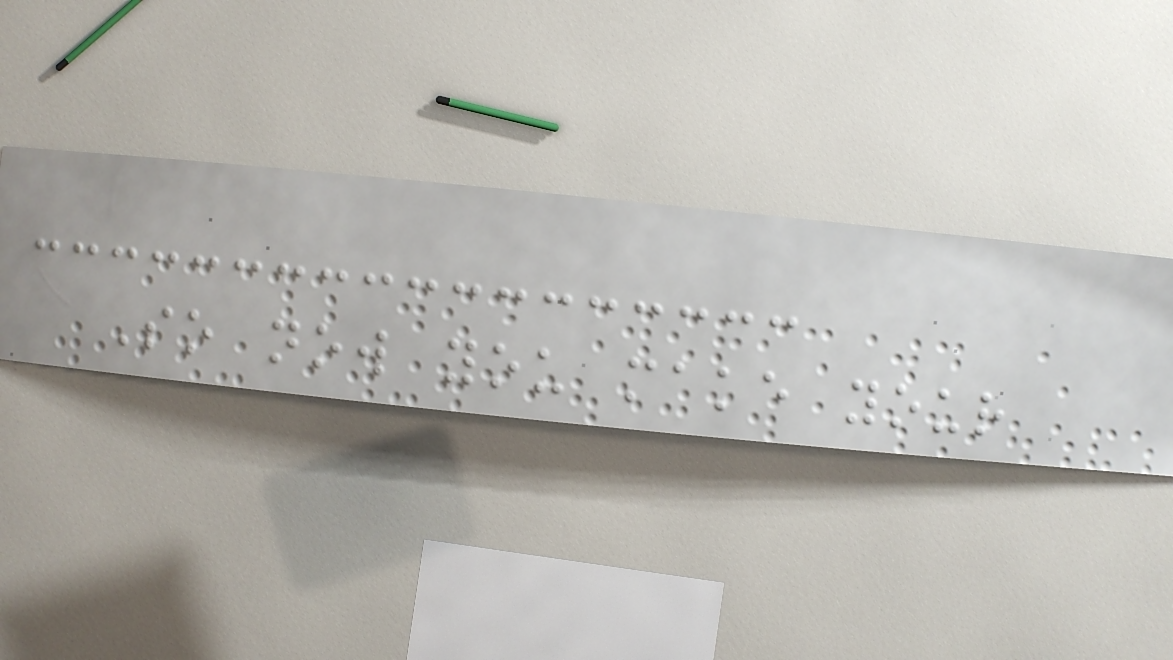So now you make your
